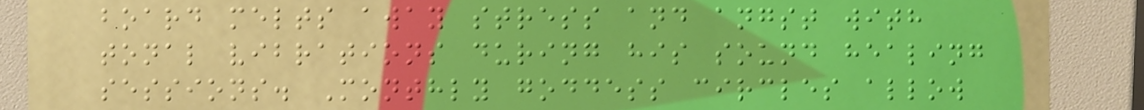board melts away stress and angst with
tonal vibrations during his sound healing
sessions. Monthly goddess circles allow
